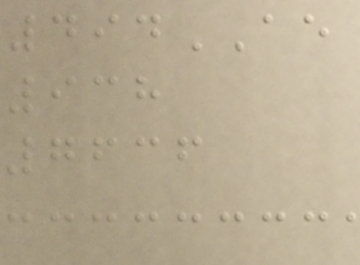494AE
938
7636
